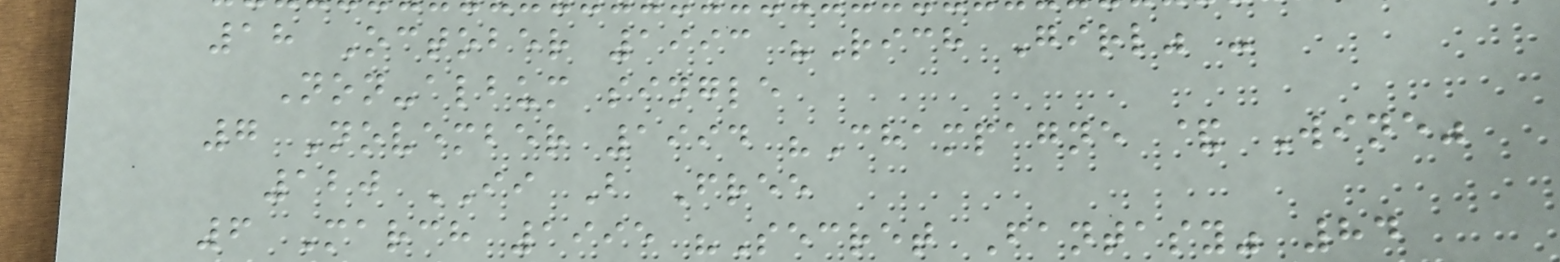18 October 1993 "Rich Girl" -
Non-album single
7 November 1994 "Champagne & Wine"
120 II B Free
6 March 1995 "Secret Fantasy" 84
